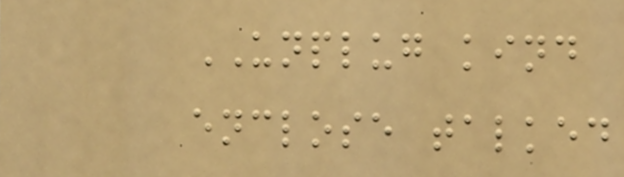UNPLUG kind
enclose talked
